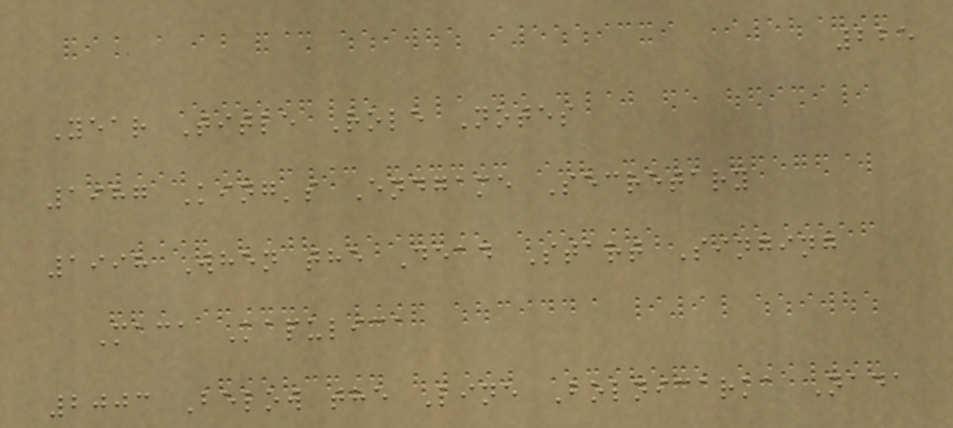225
Year Title Role Notes
1987 King's Endgame Secretary
1998 When the Dead Start Singing
Maca Kapulica
2003 Below the Line Bolnicarka Nada
